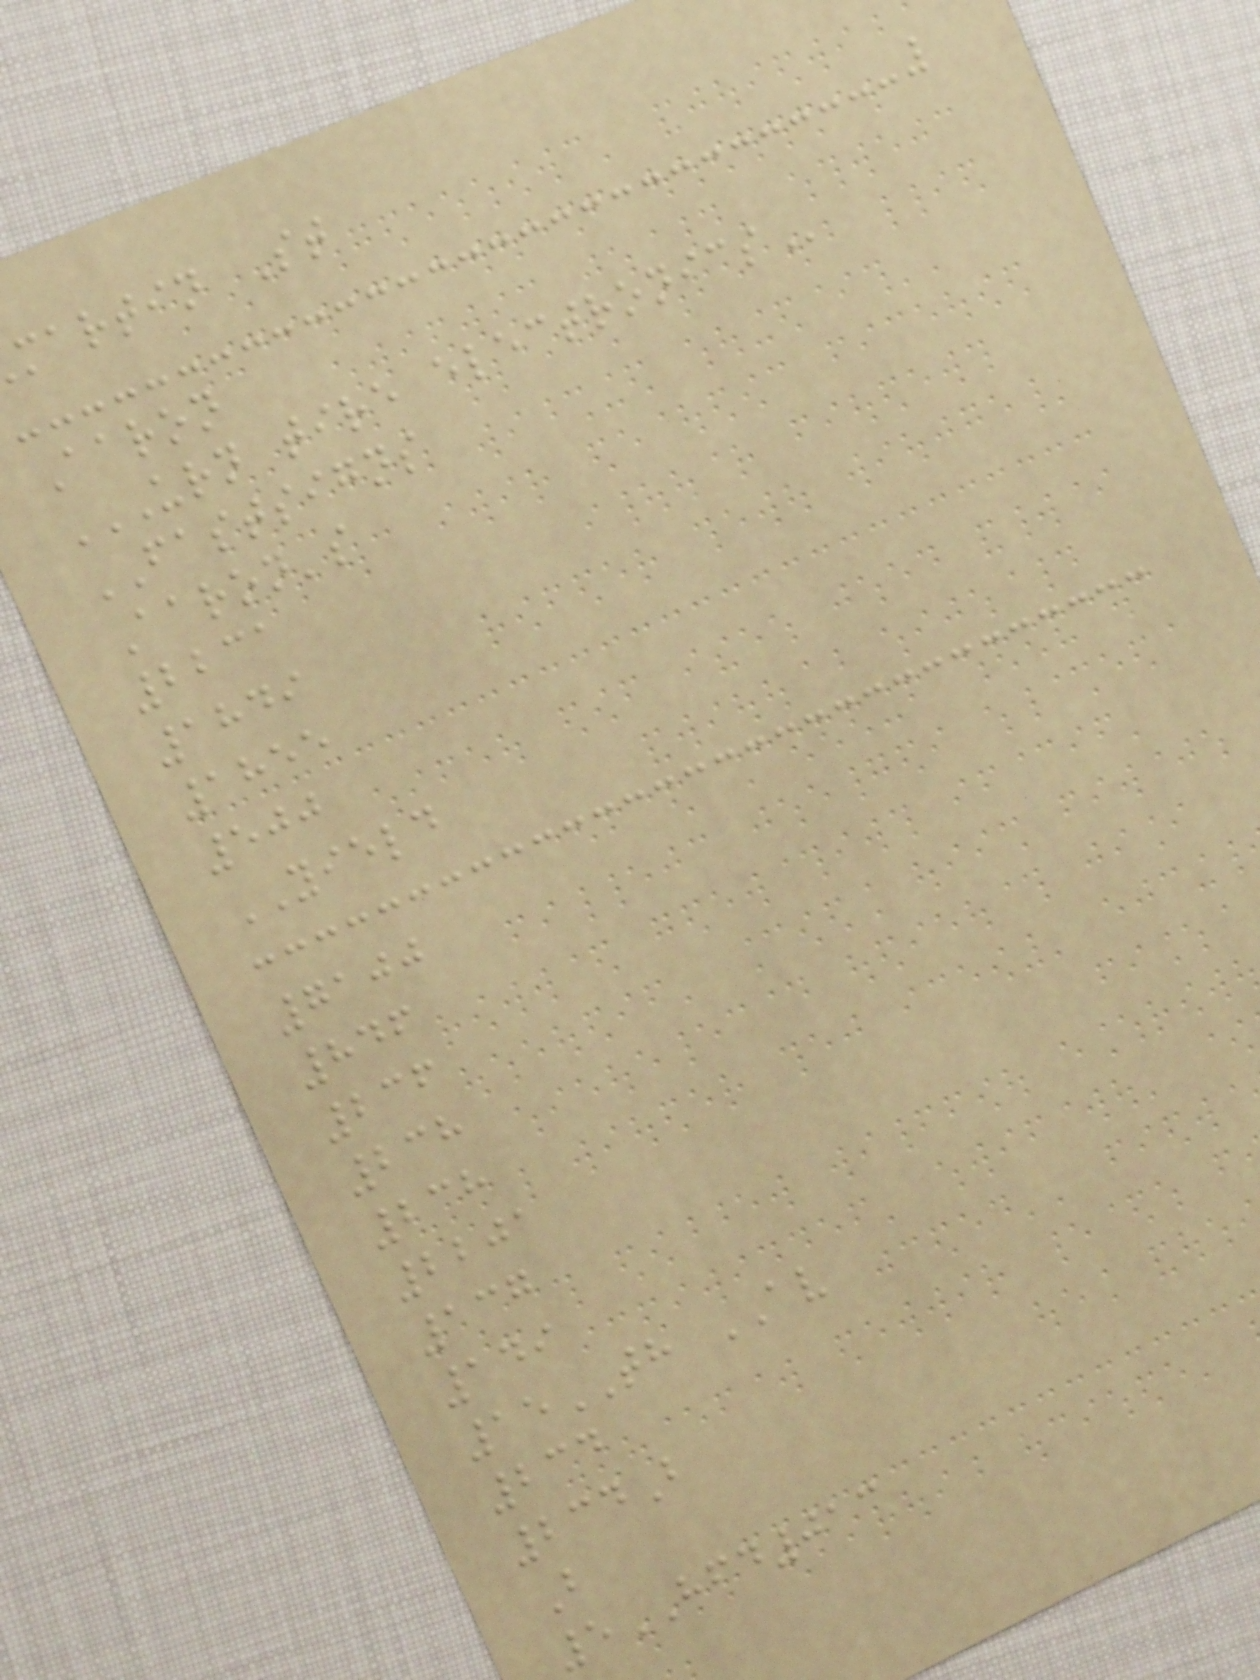martin St
Aaron
URN TIRE ELECTRONICS
FASTSIGNS
Aaron's
2231
1849
1855
500
YIELD
7100
846
236
238
238
2201
137
149
15TH AV
234
234B
B
5HFD013
